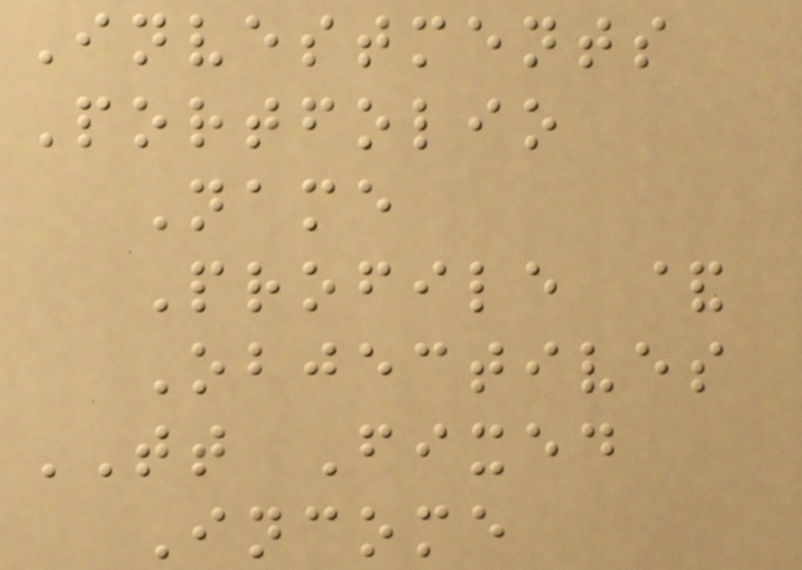Investments
Portfolio
Name
Profile &
Objectives
TT Fixed
Income
